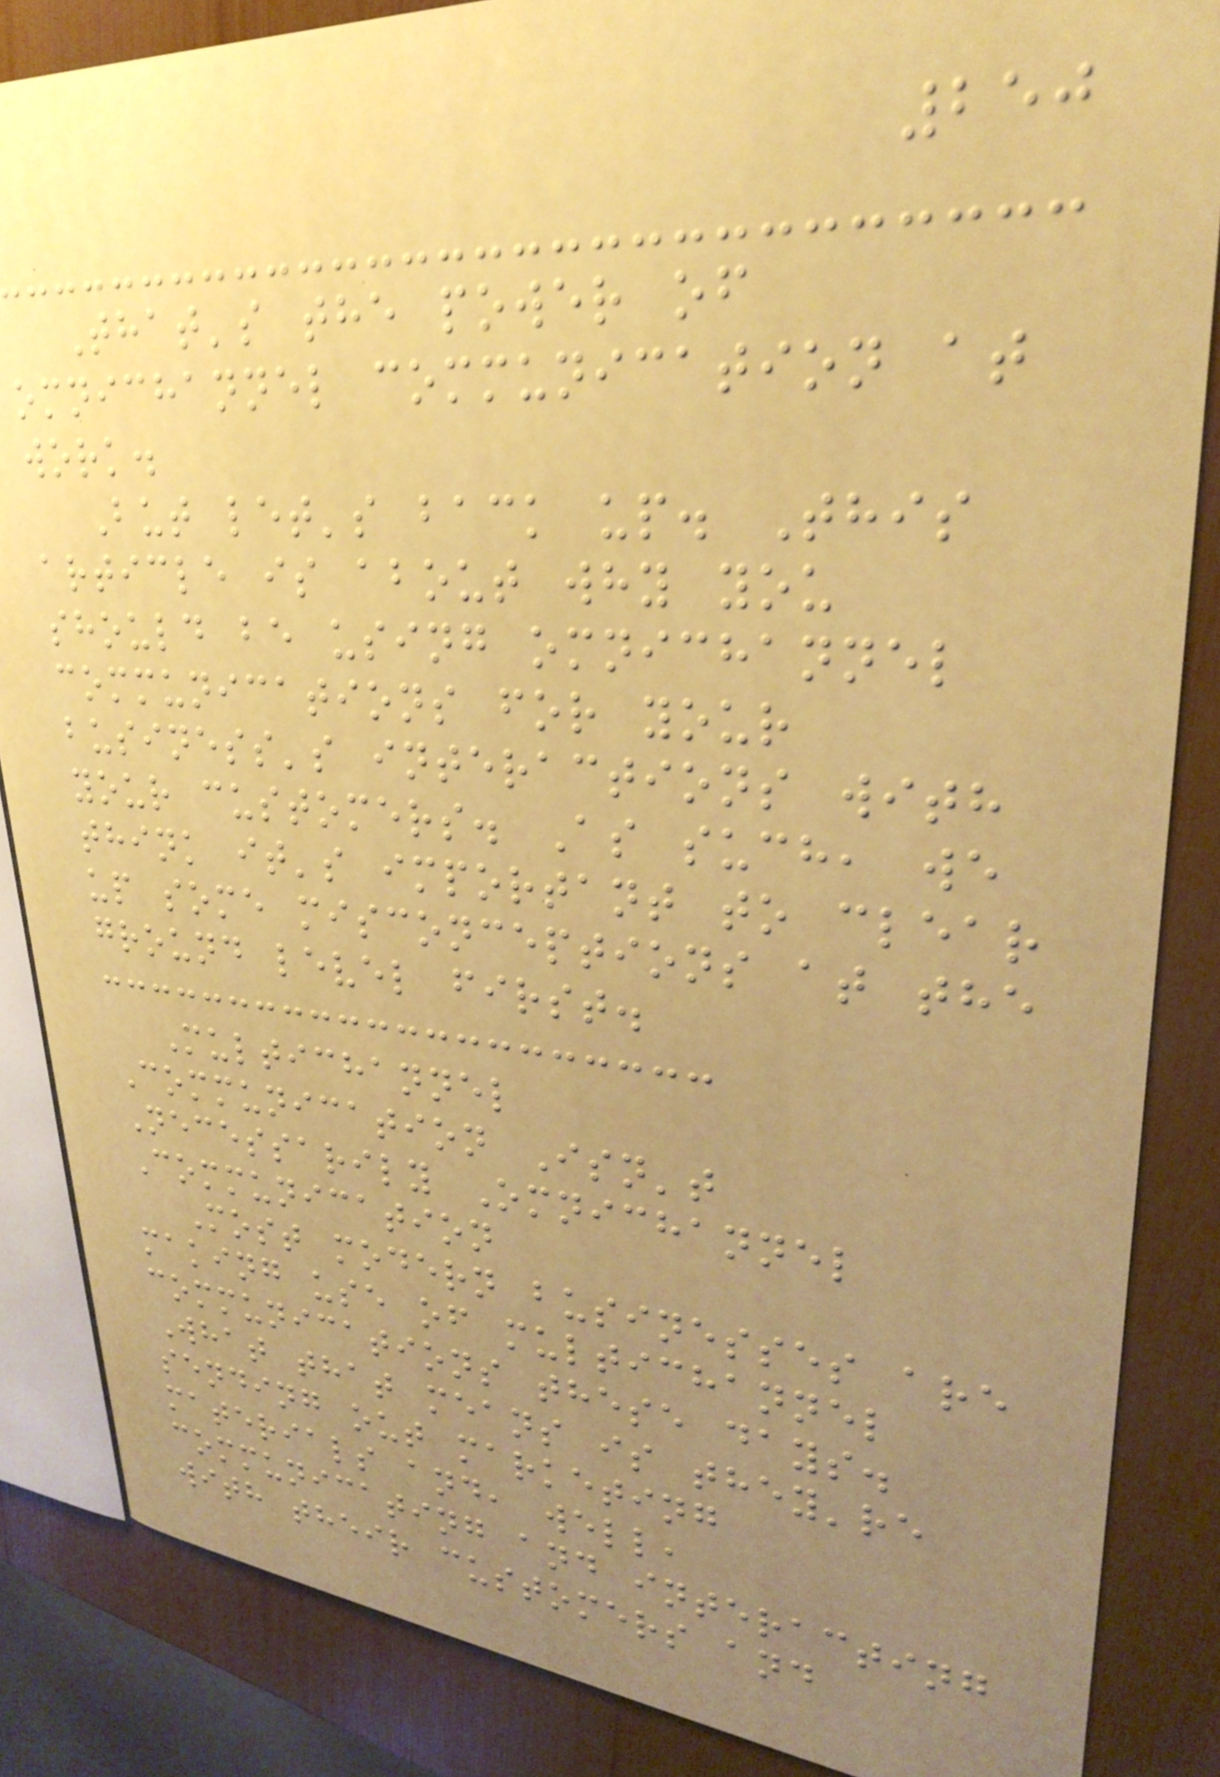250
That's the power of
omnichannel communication at
work.
But let's back up. This
article is about why you
should be using omnichannel
communications for your
business's interactions with
your customers. As such, we
think it's important to clear
up some misconceptions at the
ground level first.
Multichannel
Communication Isn't
Necessarily Omnichannel
Communication
Most modern businesses are
making use of multichannel
communications these days.
What that means is they're
sending out marketing
materials and, well,
communicating and interacting
with their customers and
